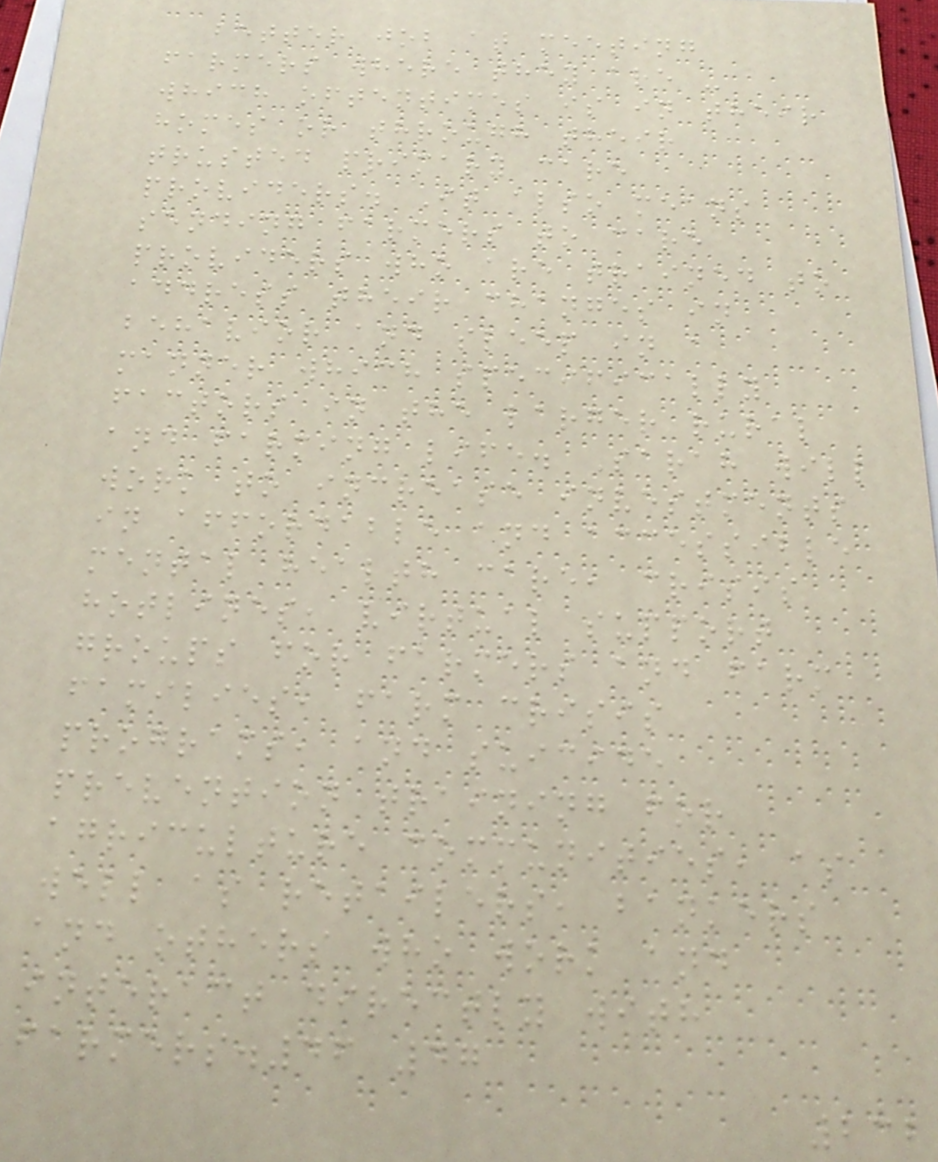better job at meeting
farmers where they are -
which oftentimes is in their
homes or through their
trusted primary care
providers. It also means
sending farmers to care
providers who are trained to
address their changes in
behavior and sleep in a
manner which specifically
factors in the larger rural
and farming life. Sarah will
work to increase investments
in affordable and accessible
mental health care, crisis
hotlines, virtual support
groups for farmers and farm
families, farm crisis
programs, and suicide
prevention training for
agriculture communities, as
well as retailers, bankers
and others who work and
interact directly with
farmers.46 47
232
